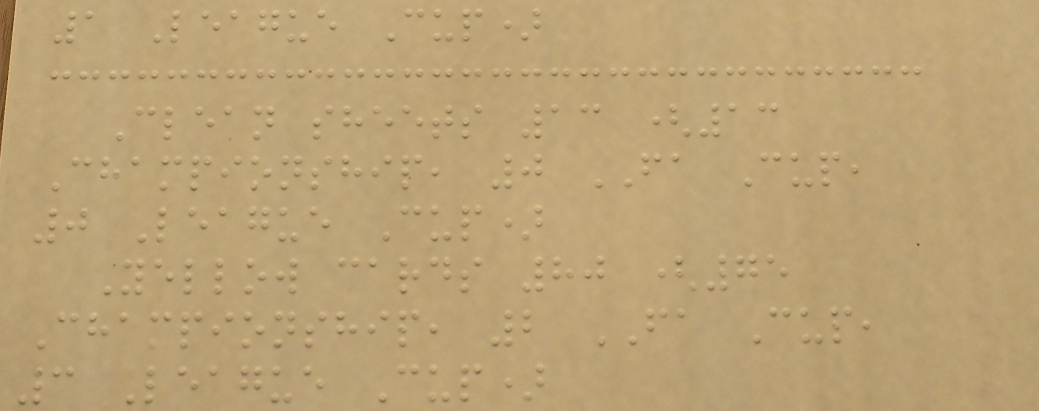1 League Cup)
Clean sheets 13 (13
Championship, 0 FA Cup,
0 League Cup)
Yellow cards 80 (75
Championship, 2 FA Cup,
3 League Cup)
